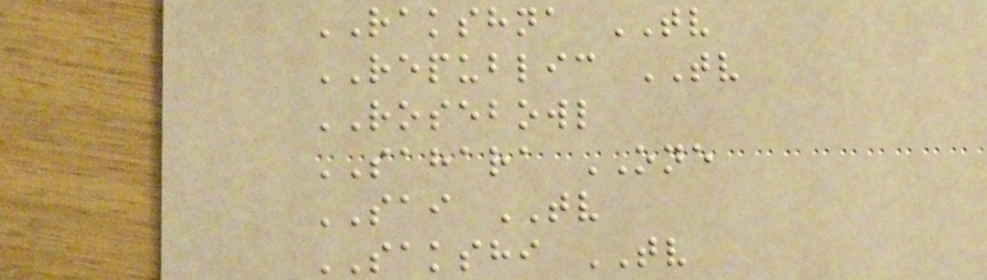RAKSHNA TV
REPUBLIC TV
ROSEBOWL
SAHARA ONE
SAI TV
SAKSHI TV
